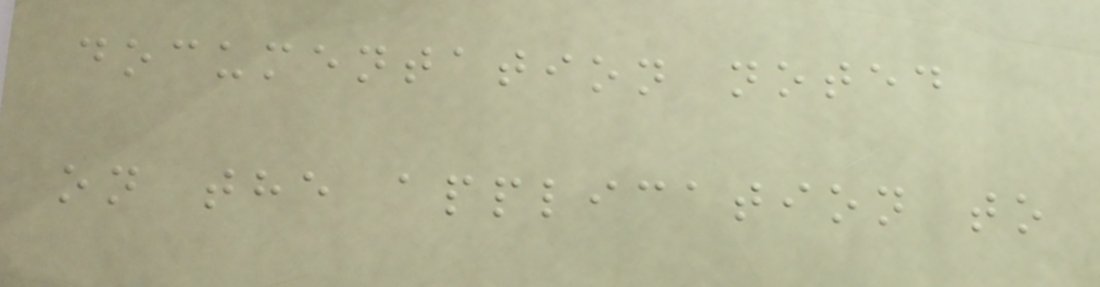documentation noted
on the application to
